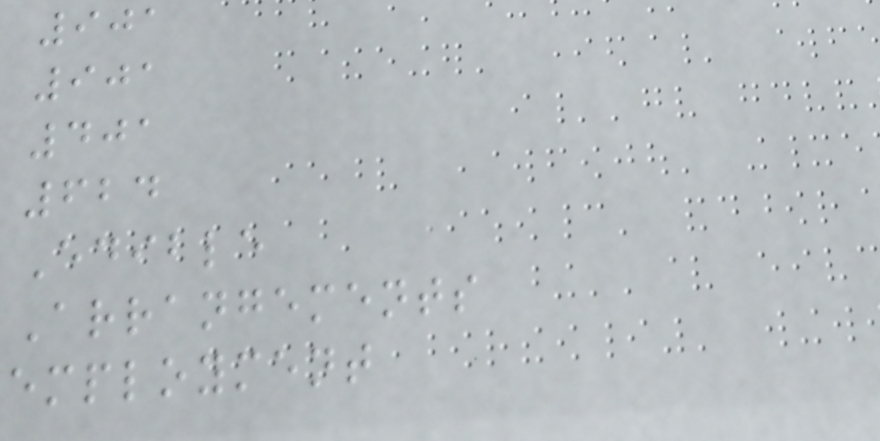901
901
401
624
Edible
Arrangements
employment
